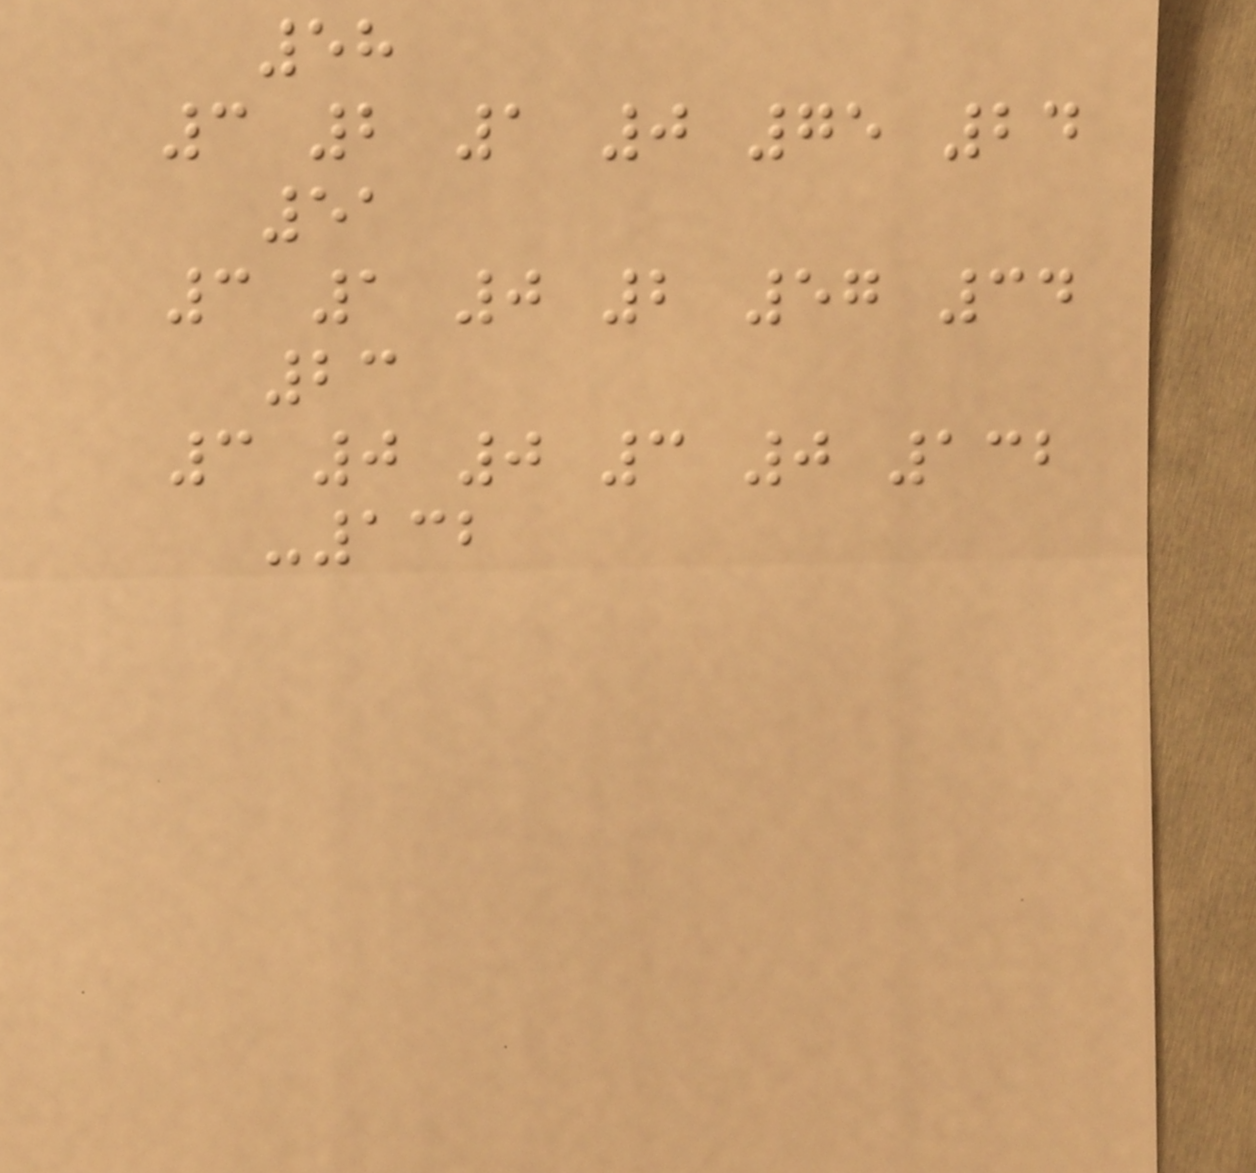58
3 2 1 0 75 24
51
3 1 0 2 57 34
23
3 0 0 3 0 132
-132
